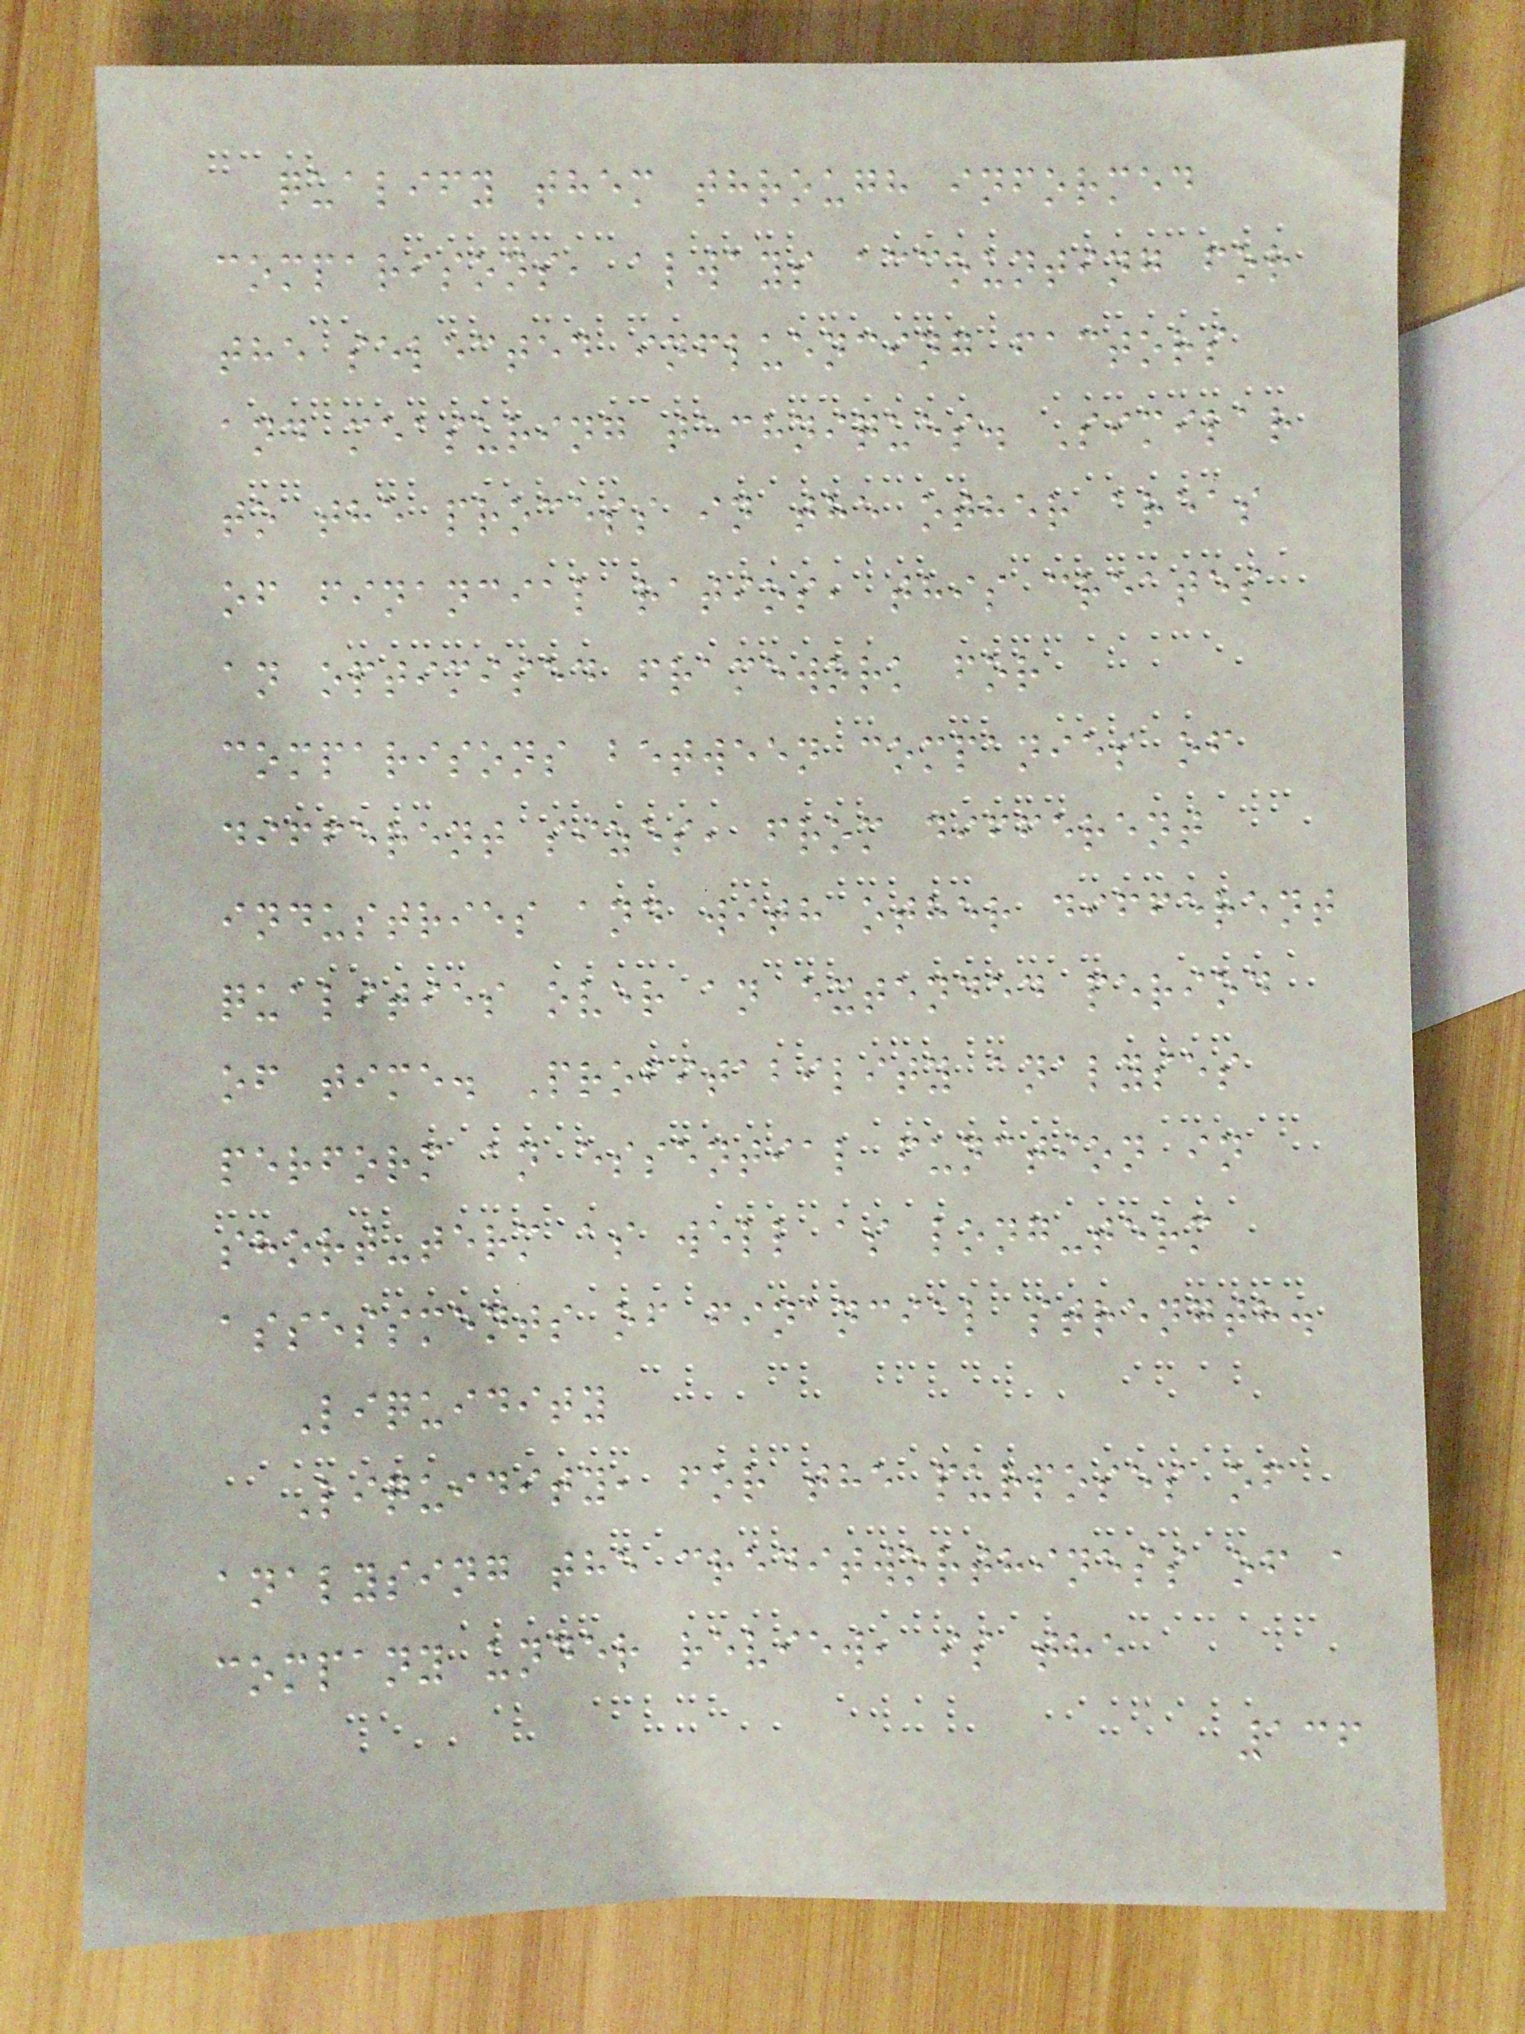qualify them through informed
comparisons, always accounting for
the selected influencing factors
and measuring techniques. Similar
to the process in the other areas
of financial ratios, this creates
an optimised framework for
comparisons between companies of
different sizes, from different
industries and with other different
qualities over an extended period
of time. Profitability analyses
perform an essential function in
short-term as well as long-term
assessments of financial strength.
Liquidity
Liquidity, for the purposes of
analysing the creditworthiness of a
company under review, is the
136
